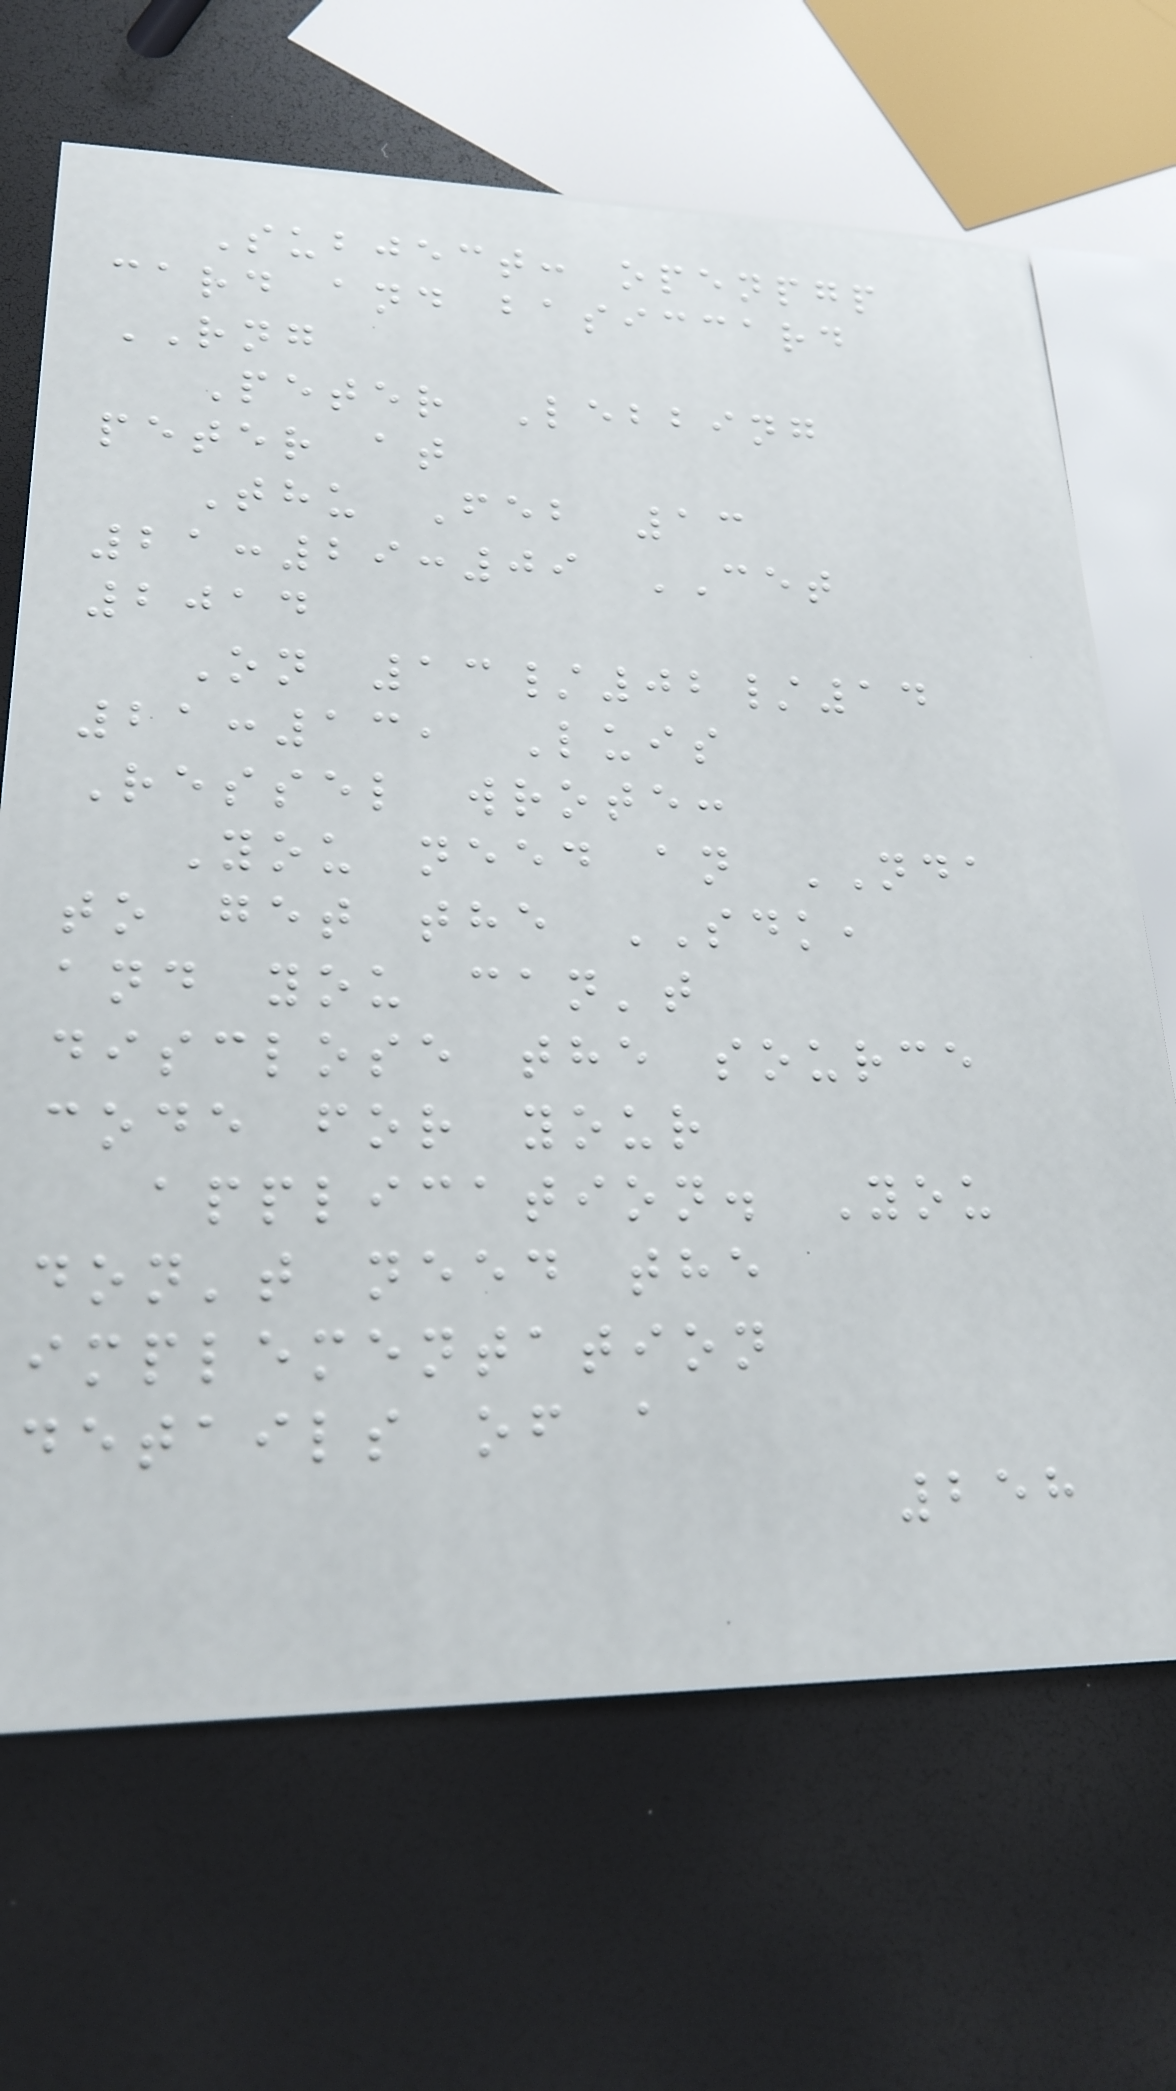Subject: openpgp
card and basiccard
RNG
Peter Lebbing
peter at
Thu Feb 13
21:29:09 CET
2014
On 13/02/14
21:13, Luis
Ressel wrote:
You need an NDA
to get the SDK,
and you can't
disclose the source
code for your
application. You
don't need the
implementation
details of a
258
